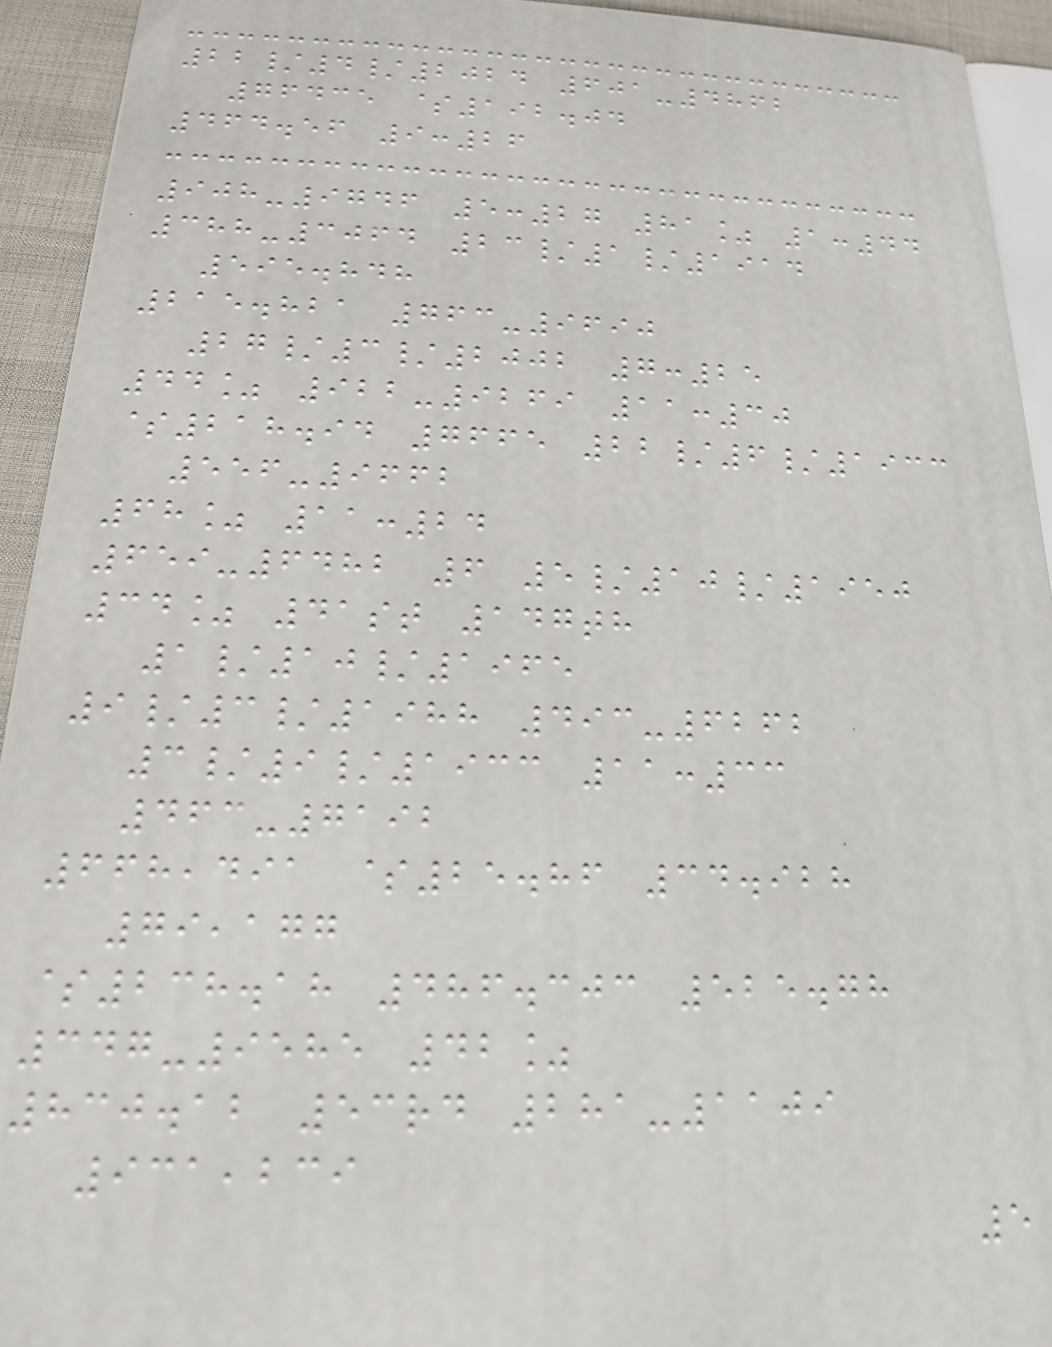22/4/2024 601-4862
76435 $192.04
464.56 9:26
908-9746 5:27 81% 1:44
388-3064 23/1/1914
595.848
215.821 763-9690
27/3/2002 7:25
44% 922-9269 11:30
$218.94 7665 22/6/1933
556-9662
68% 11:24
659-6482 6 5/10/1950
34% 41st 147th
1/10/1965
9/3/1988 493-6262
3/9/1933 11:33
463-7192
668,491 $25.86 34.928
79,177
$238.18 486.303 525.78
347-9585 42%
830.12 53rd 281-1109
931,239
5
